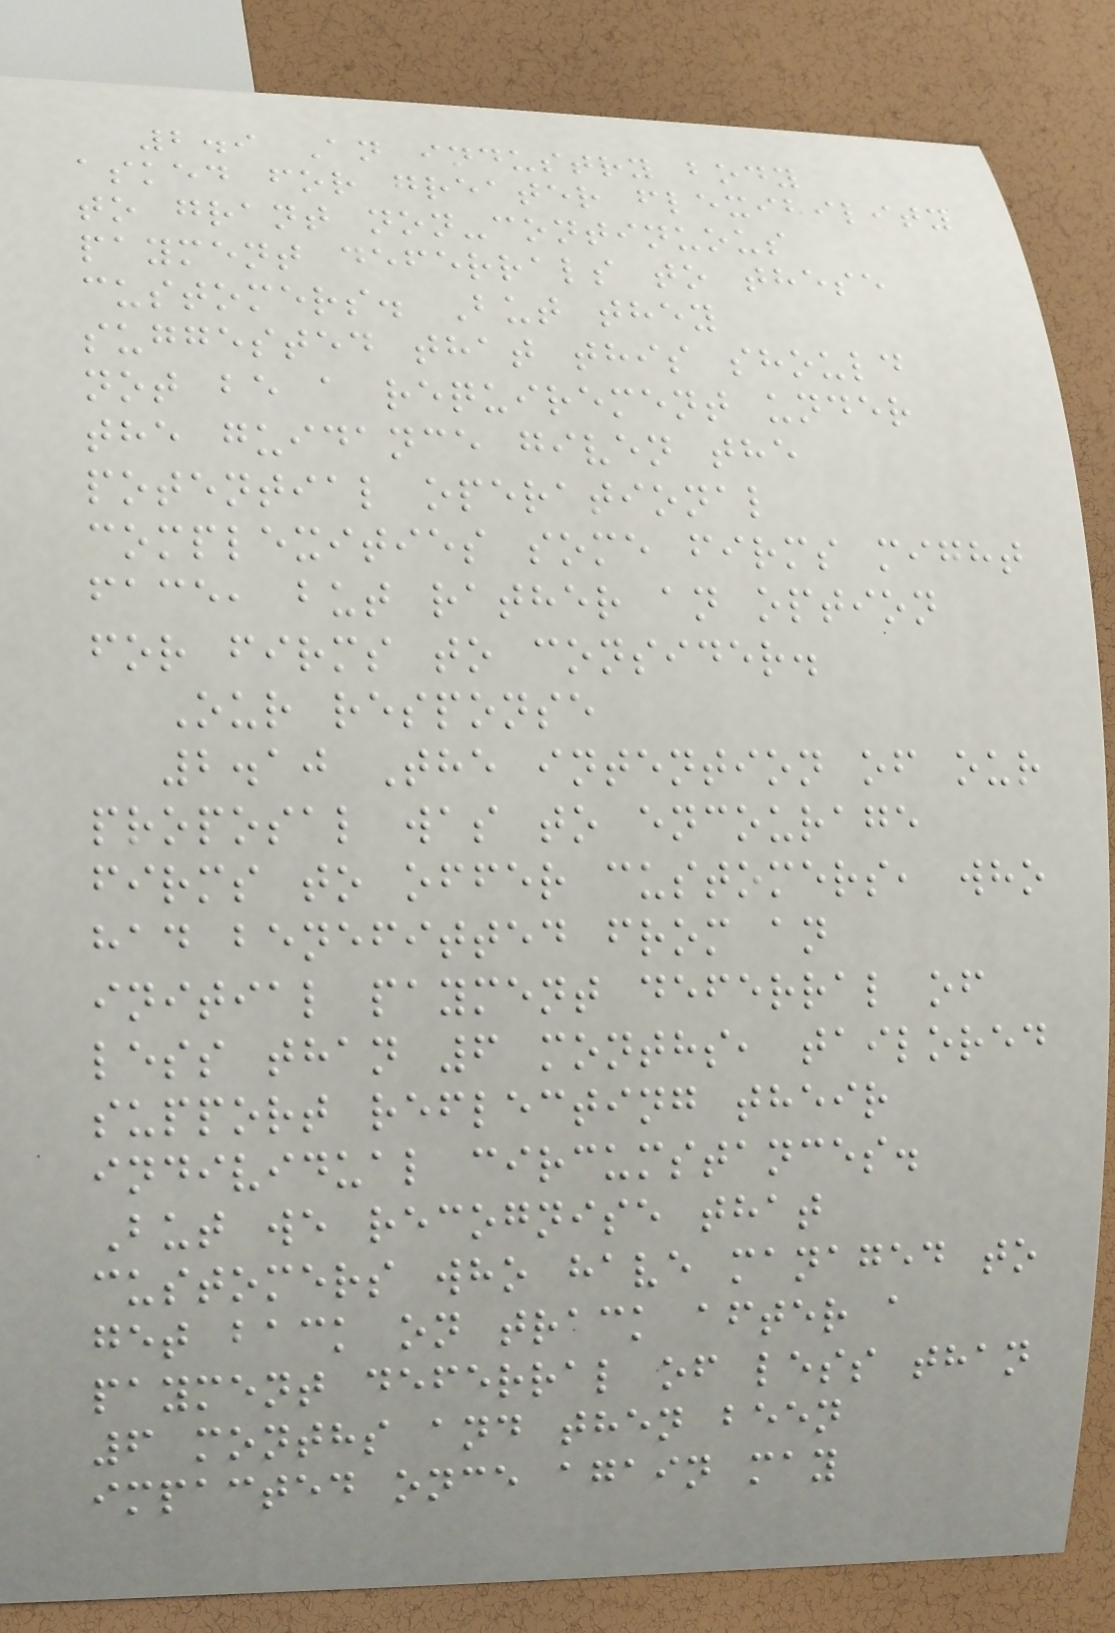2.9 An industry body
asked for greater flexibility
to grant non-continuous
payment deferrals to these
customers. But they
suggested that this should
not be a requirement under
the guidance given the
potential operational
complexities some firms might
face, but rather an option
for firms to consider.
Our response
2.10 The intention of our
proposal was to encourage
firms to offer customers, who
had benefitted from an
initial payment deferral of
less than 6 months, tailored
support reflecting their
individual circumstances.
But we recognise that
customers who have managed to
get back on track after a
payment deferral of less than
6 months and then been
impacted once again may
